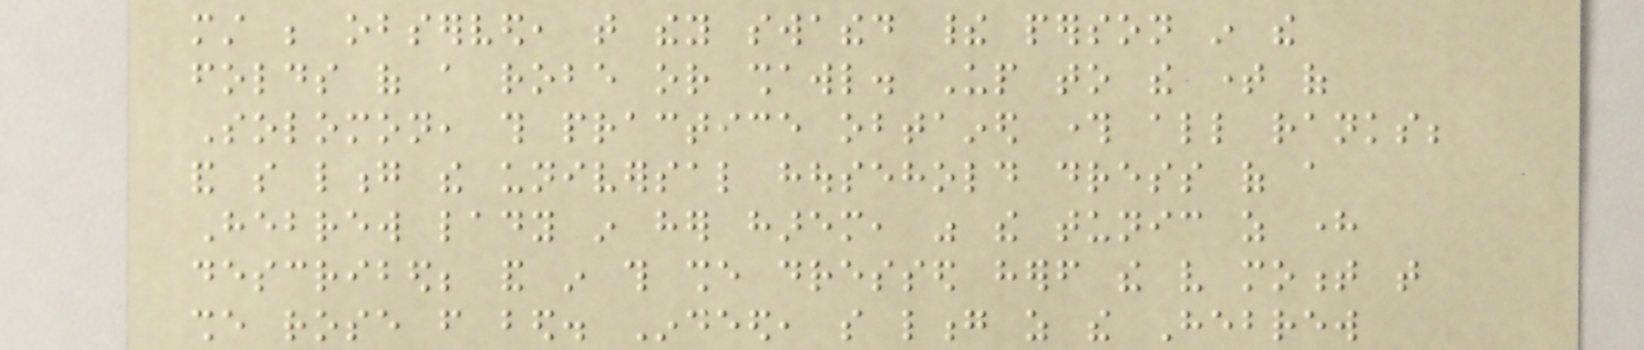must be observed, that they swathed their person in the
folds of a robe or shawl. Up to the time of
Solomon, this practice obtained through all ranks;
and so long the universal household dress of a
Hebrew lady in her harem, was the tunic as here
described; and in this she dressed herself the very moment that
she rose from bed. Indeed, so long as the Hebrew
